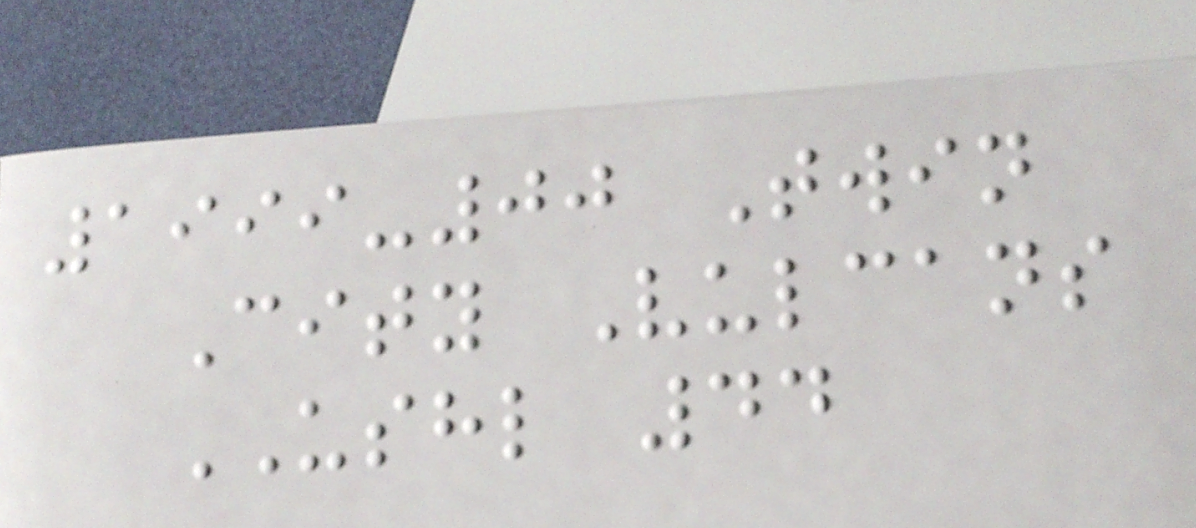1999-00 Twin
City Vulcans
USHL 44
